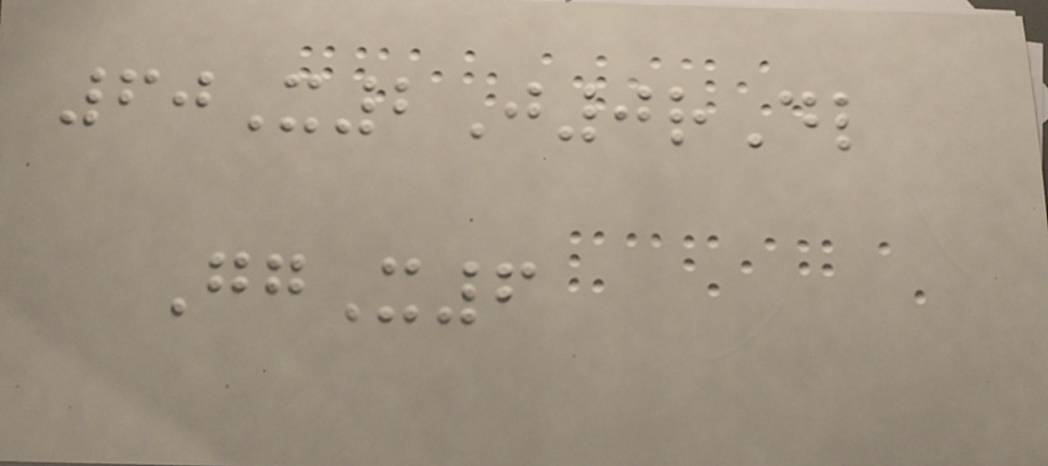60X2J0rDl
GgX6
